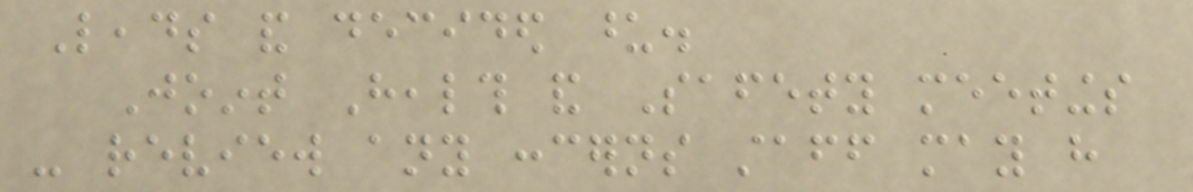Leads and decided upon.
Joint Health and Safety meetings
- review any concerns staff may have
